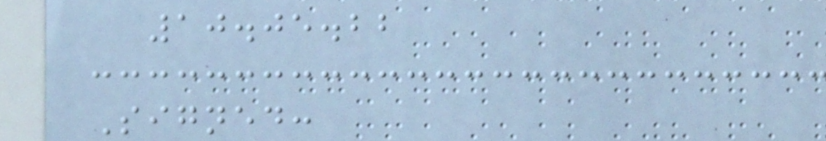10.05.22
Signed:
